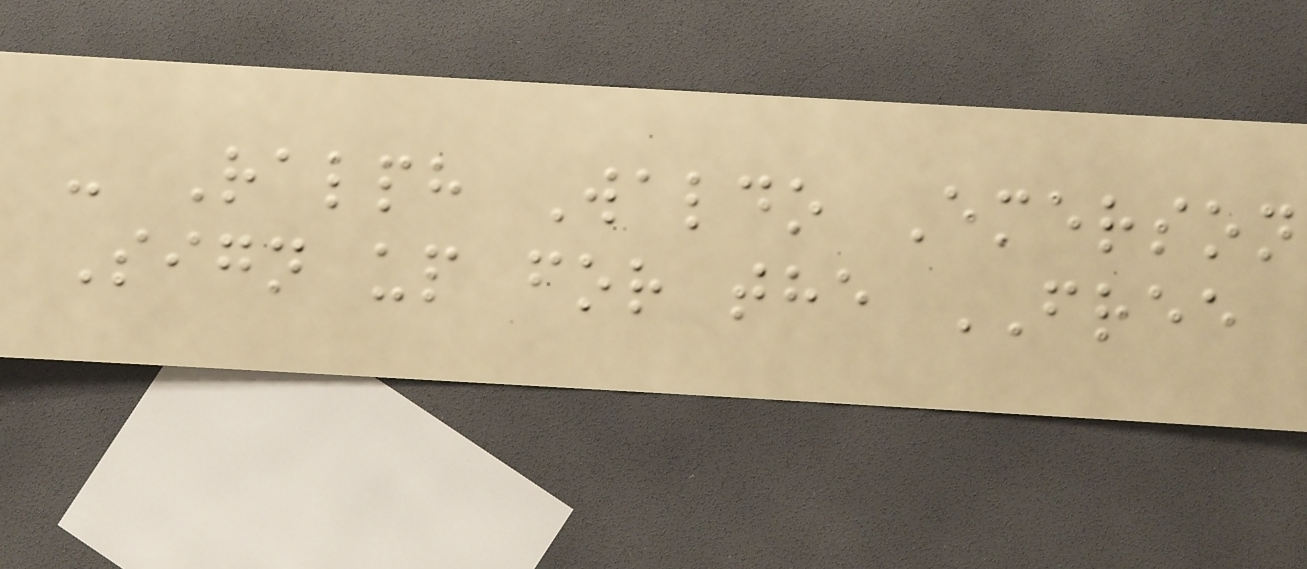- Ralph Waldo Emerson
Sign up for the FREE
